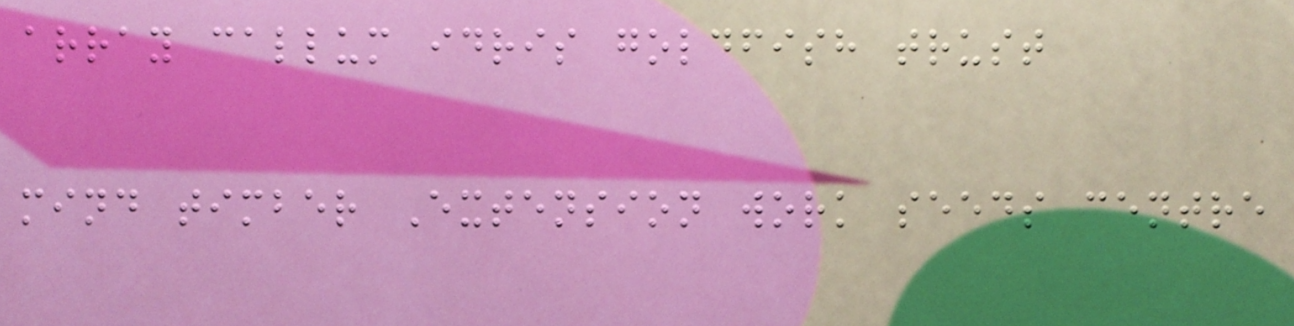array callum idris goldfish trust
mind timber Extension work seeds centre
